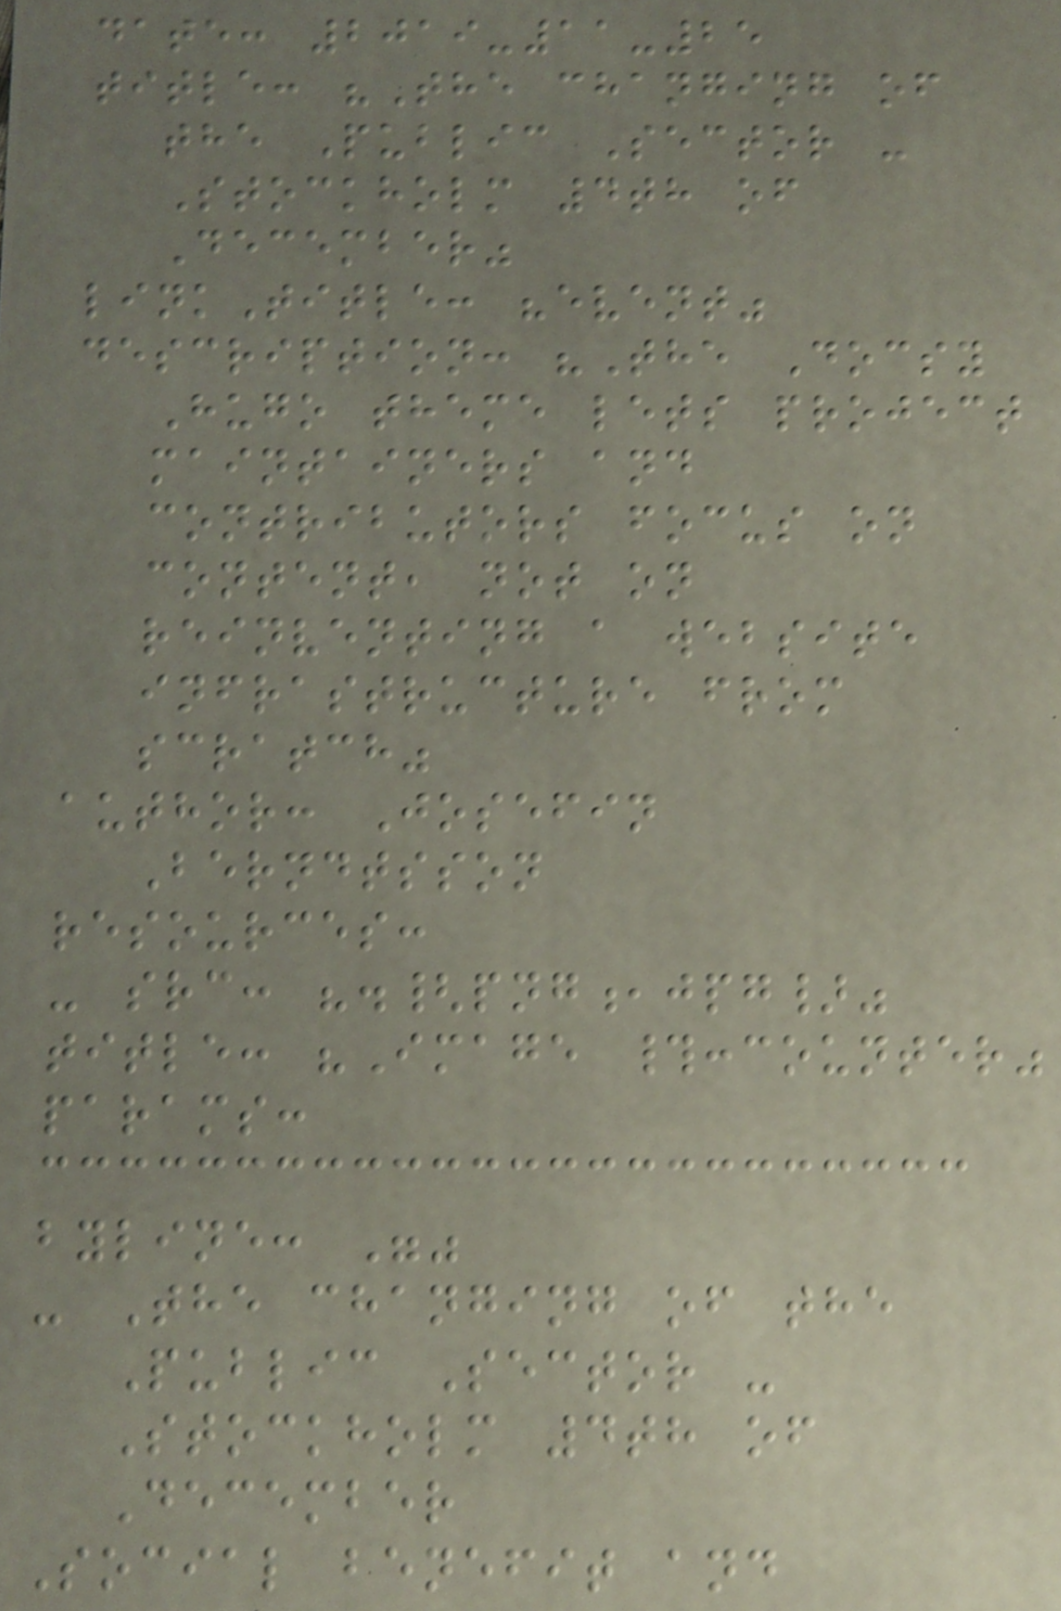date: 2019-11-25
title: "The changing of
the Public Sector -
Stockholm 4th of
December"
linkTitle: "event"
description: "The Docsy
Hugo theme lets project
maintainers and
contributors focus on
content, not on
reinventing a website
infrastructure from
scratch"
author: Josefin
Berndtsson
resources:
- src: ".{png,jpg}"
title: "Image #:counter"
params:
byline: ""
- The changing of the
Public Sector -
Stockholm 4th of
December
Social benefit and
